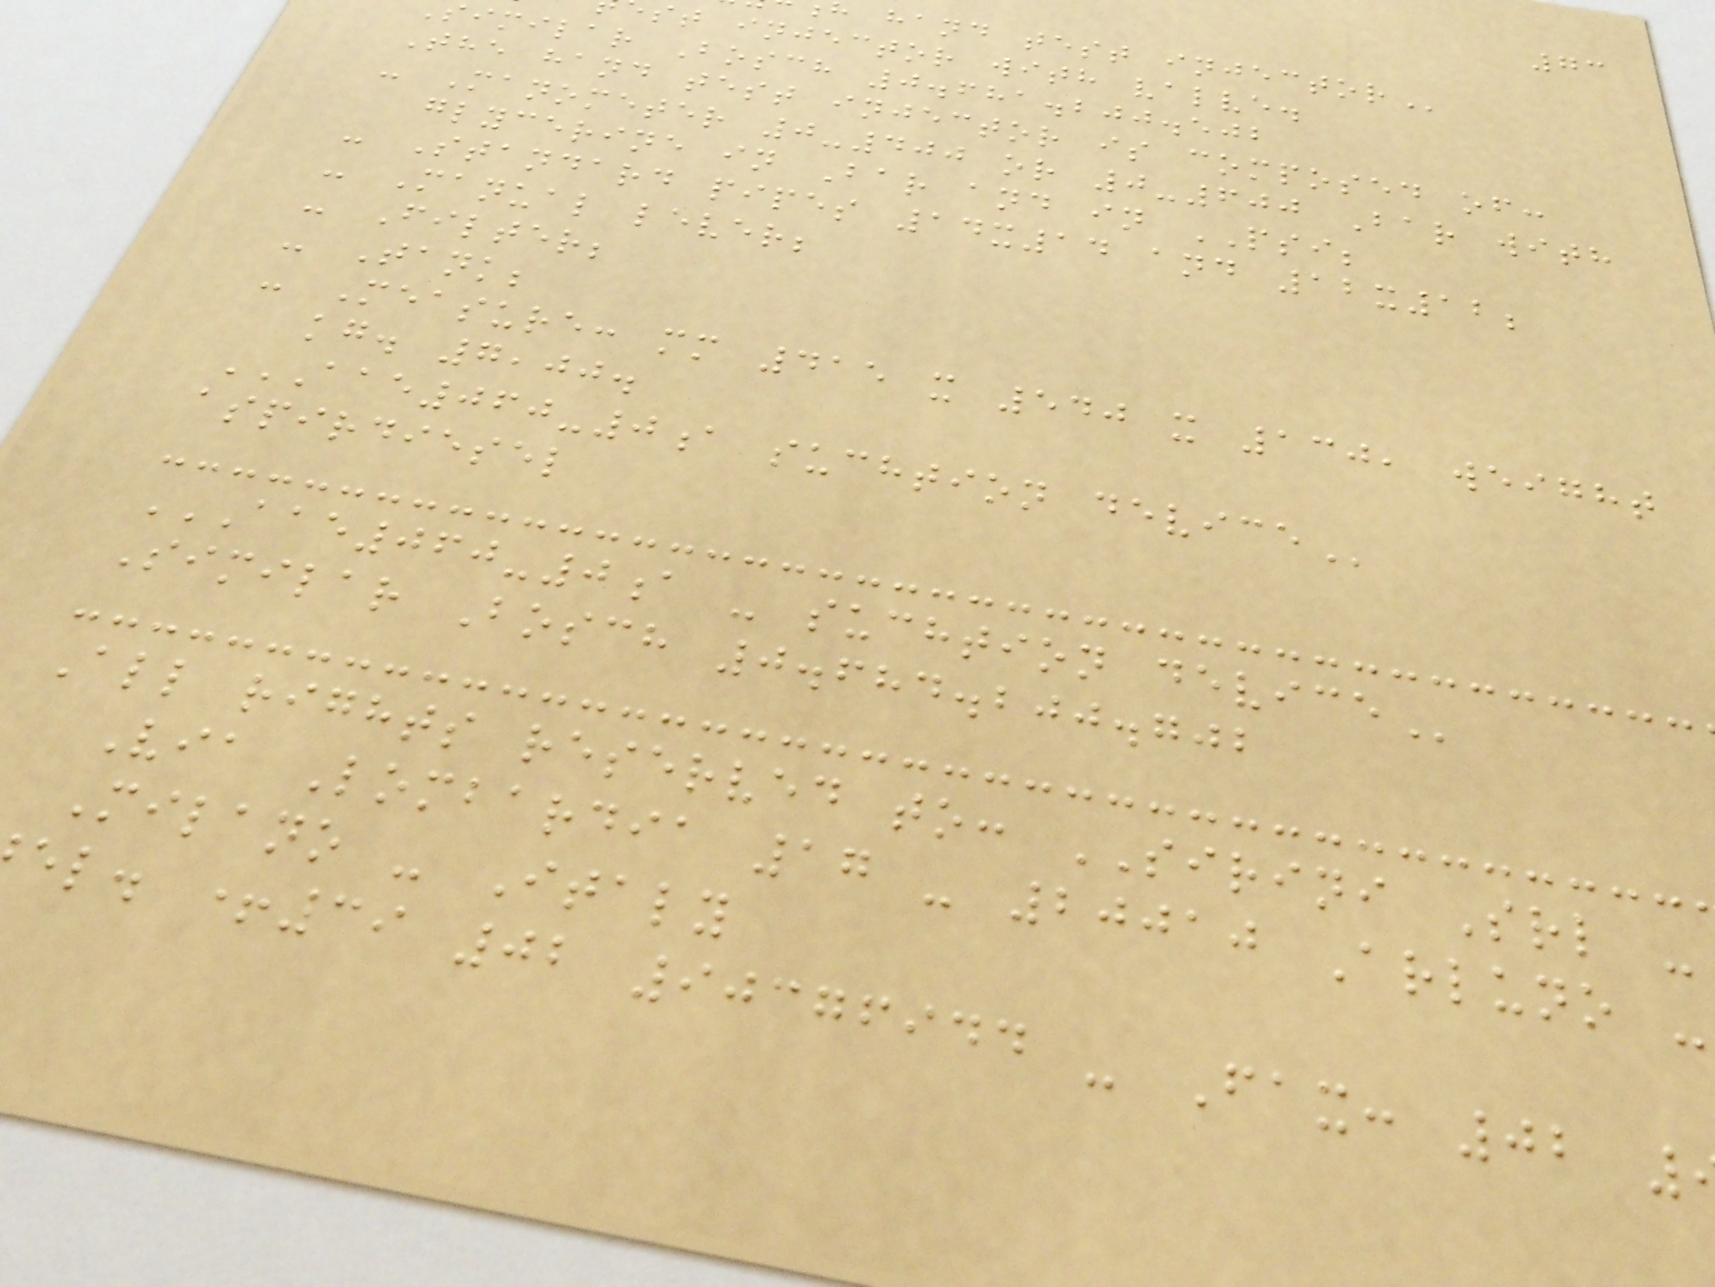73
hand test
st injector with valve.
similar Bosch 0.681.200.502
The hand test injector is composed of:
- Manometer 0-400 or 0-600 Bar with
glycerine in Bar and in PSI;
- Standard pipes 14x14 and 12x12;
- Manual lever;
- Filter;
- Tank;
- Measure: mm 415 x 540 x 130, weight
kg. 7,00.
AAE060-0A SUCHTION DEVICE
aspirdiesel
AAE060-0A - SUCHTION DEVICE
Similar Bosch 0.684.200.702
All rights reserved to: SIRINI Srl -
Via Lombardia 17 - 20010 Arluno -
Milano - Italy
el. +39 02 90376944 - Fax: 02
